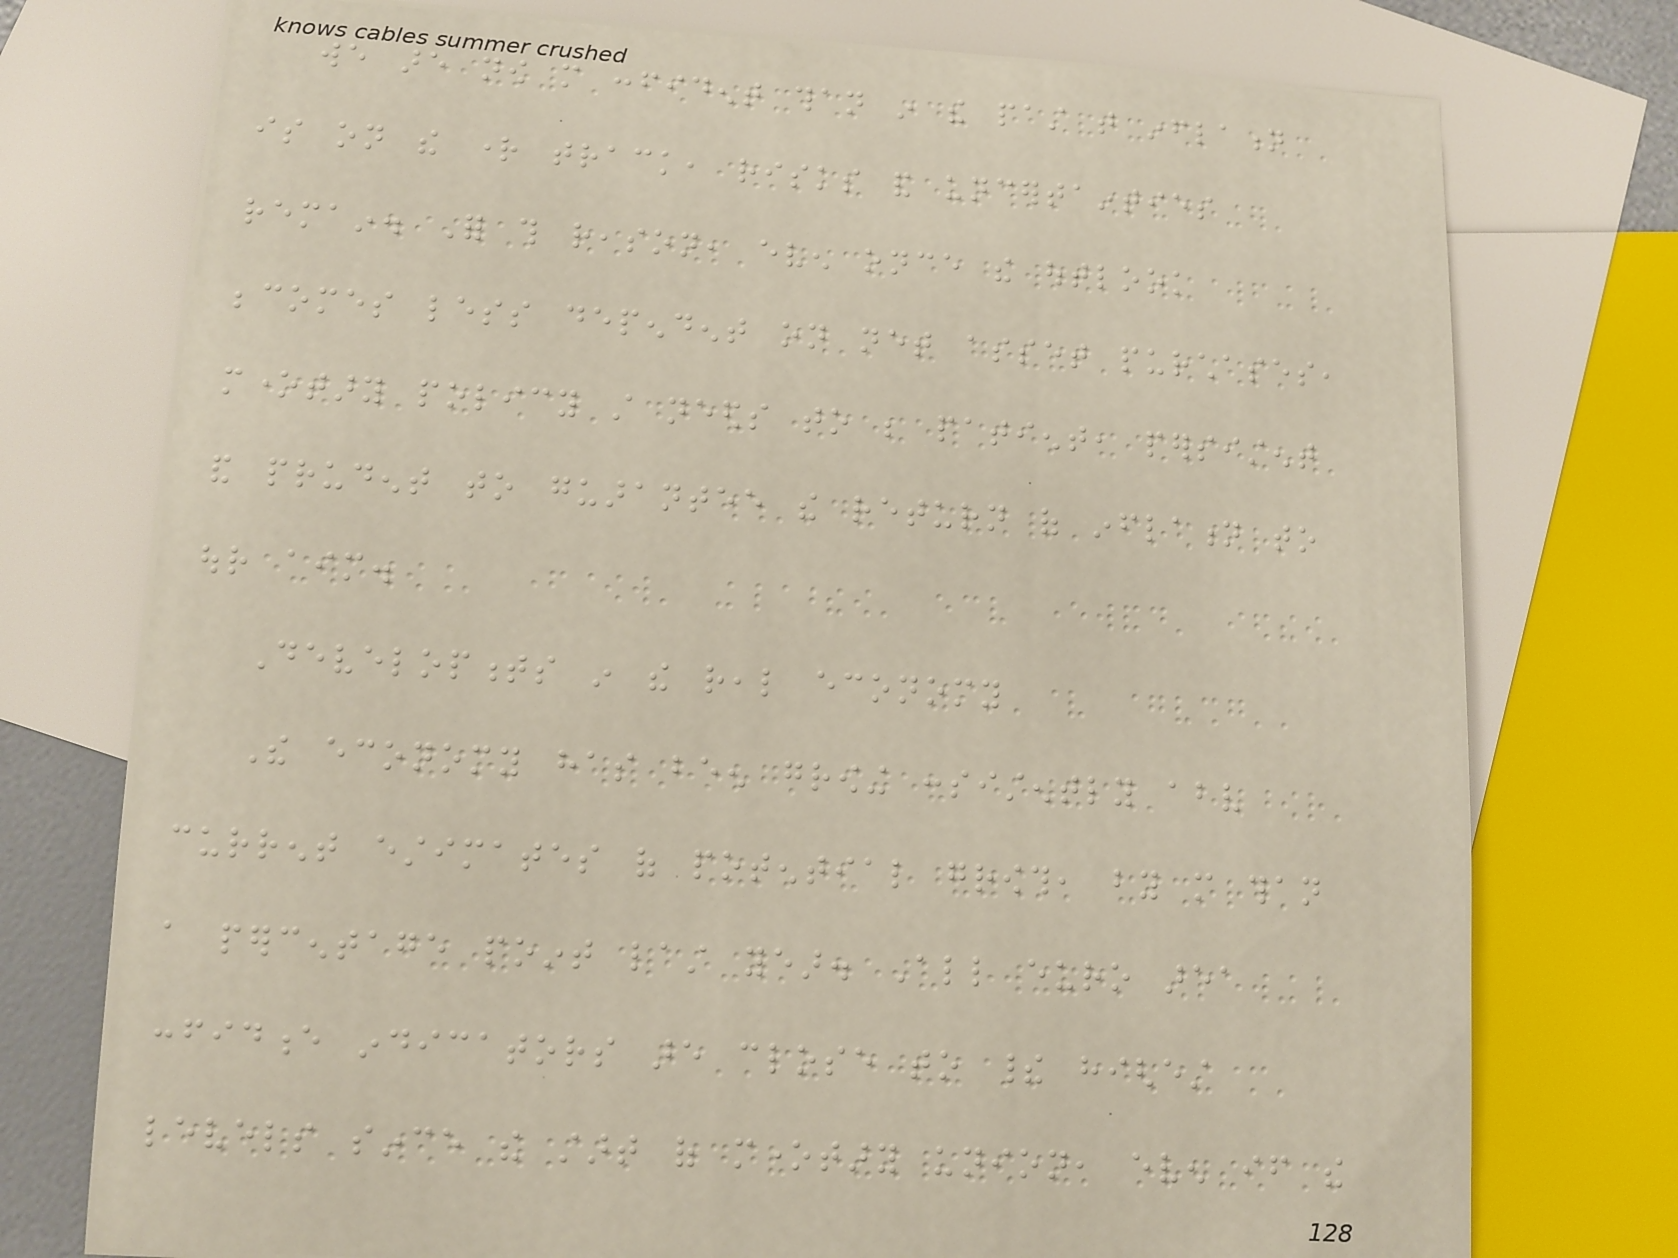we are now more confident than in the past that inflation
is on the right track, risks and uncertainties
remain. For this reason, even once the outlook
becomes less dependent on net asset purchases,
monetary policy still needs to be patient, persistent
and prudent to guarantee the return of inflation to
our aim.
Developments in the real economy
The economy has been growing consistently above
current estimates of potential growth, by more than
a percentage point last year. All euro area
confidence indicators are close to their highest
levels since the start of monetary union, even if the
